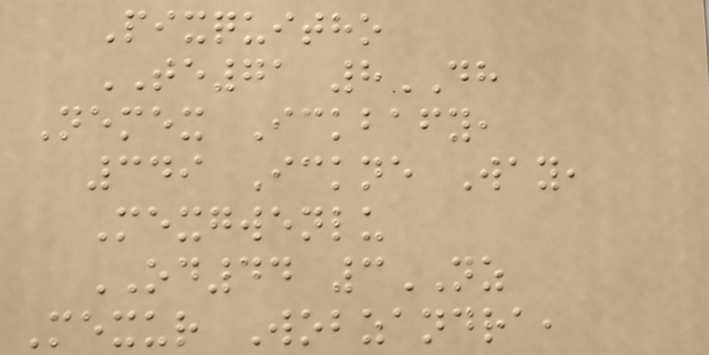Pixquitho
TE71 8DH
Nemex Ickbafy,
349 Ickne Way,
Mexgwenlu
OD44 3NZ
Mexur Wobzandra,
